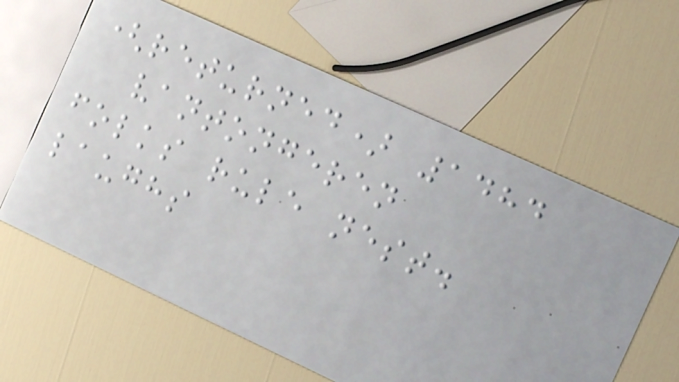(returned) 1484
vantongeren
folks rule nest.
laughs
